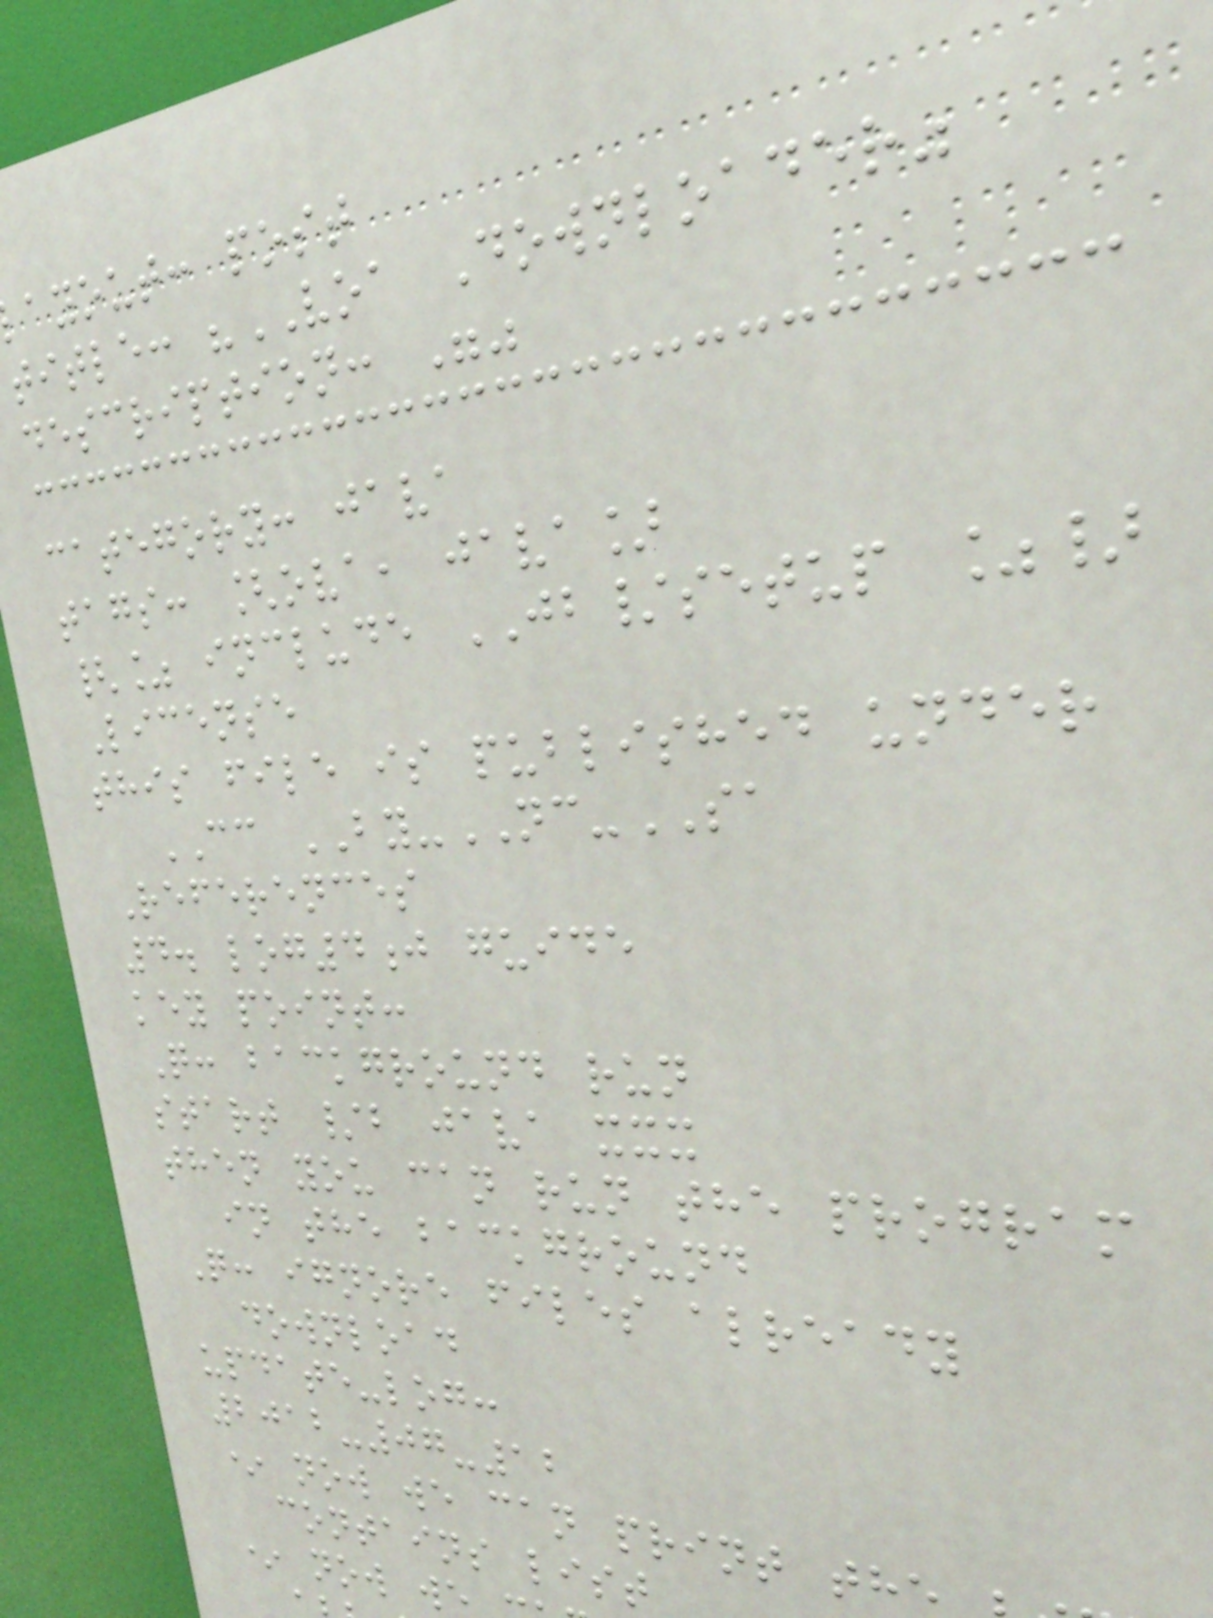ayout: post
title: "VOA Downloader"
description: ""
category: java
tags: [ova, java]
{% include JB/setup %}
License
this file is published under
CC BY-NC-SA
References
4. log4j guide
key point:
Q: background run
start /b java xxx
then you can run the program
in the background
Q: ignore files already
download
update-log:
2012-07-12
* now we can print th
contains list
* now we
